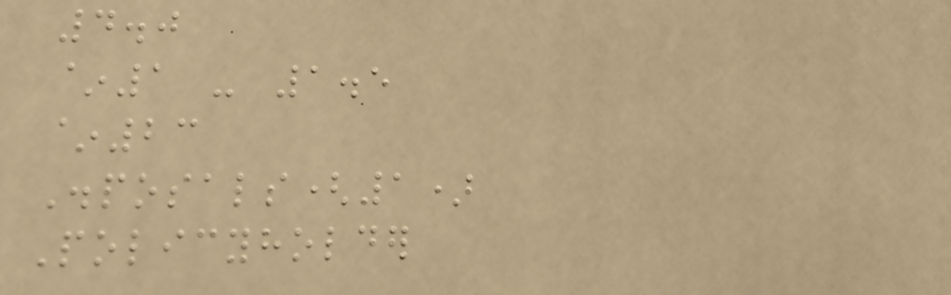4.0
~1 - 1.5
~23
Disposals(1)
Policyholder
